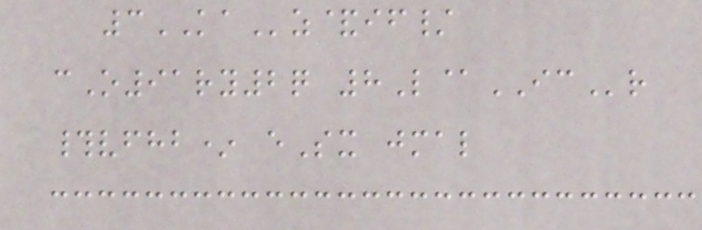3KAz&if/
cO91ry2q 8L@ICr
#vfhb* eSx jmal
